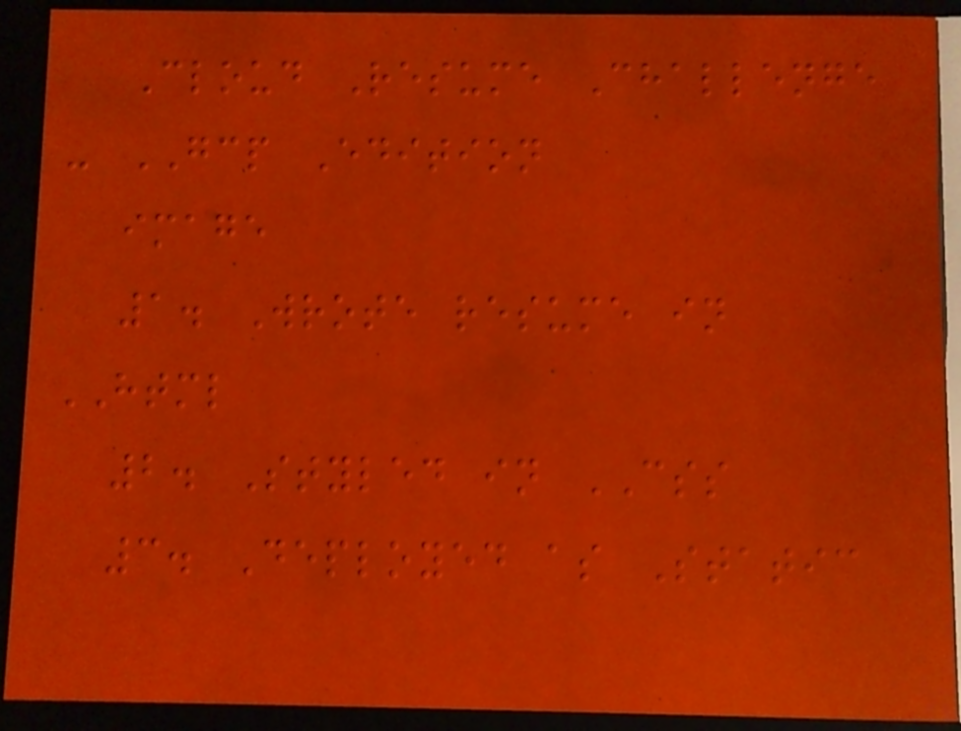Cloud Resume Challenge
- GCP Edition
image
1. Wrote resume in
HTML
2. Styled in CSS
3. Deployed as Static
